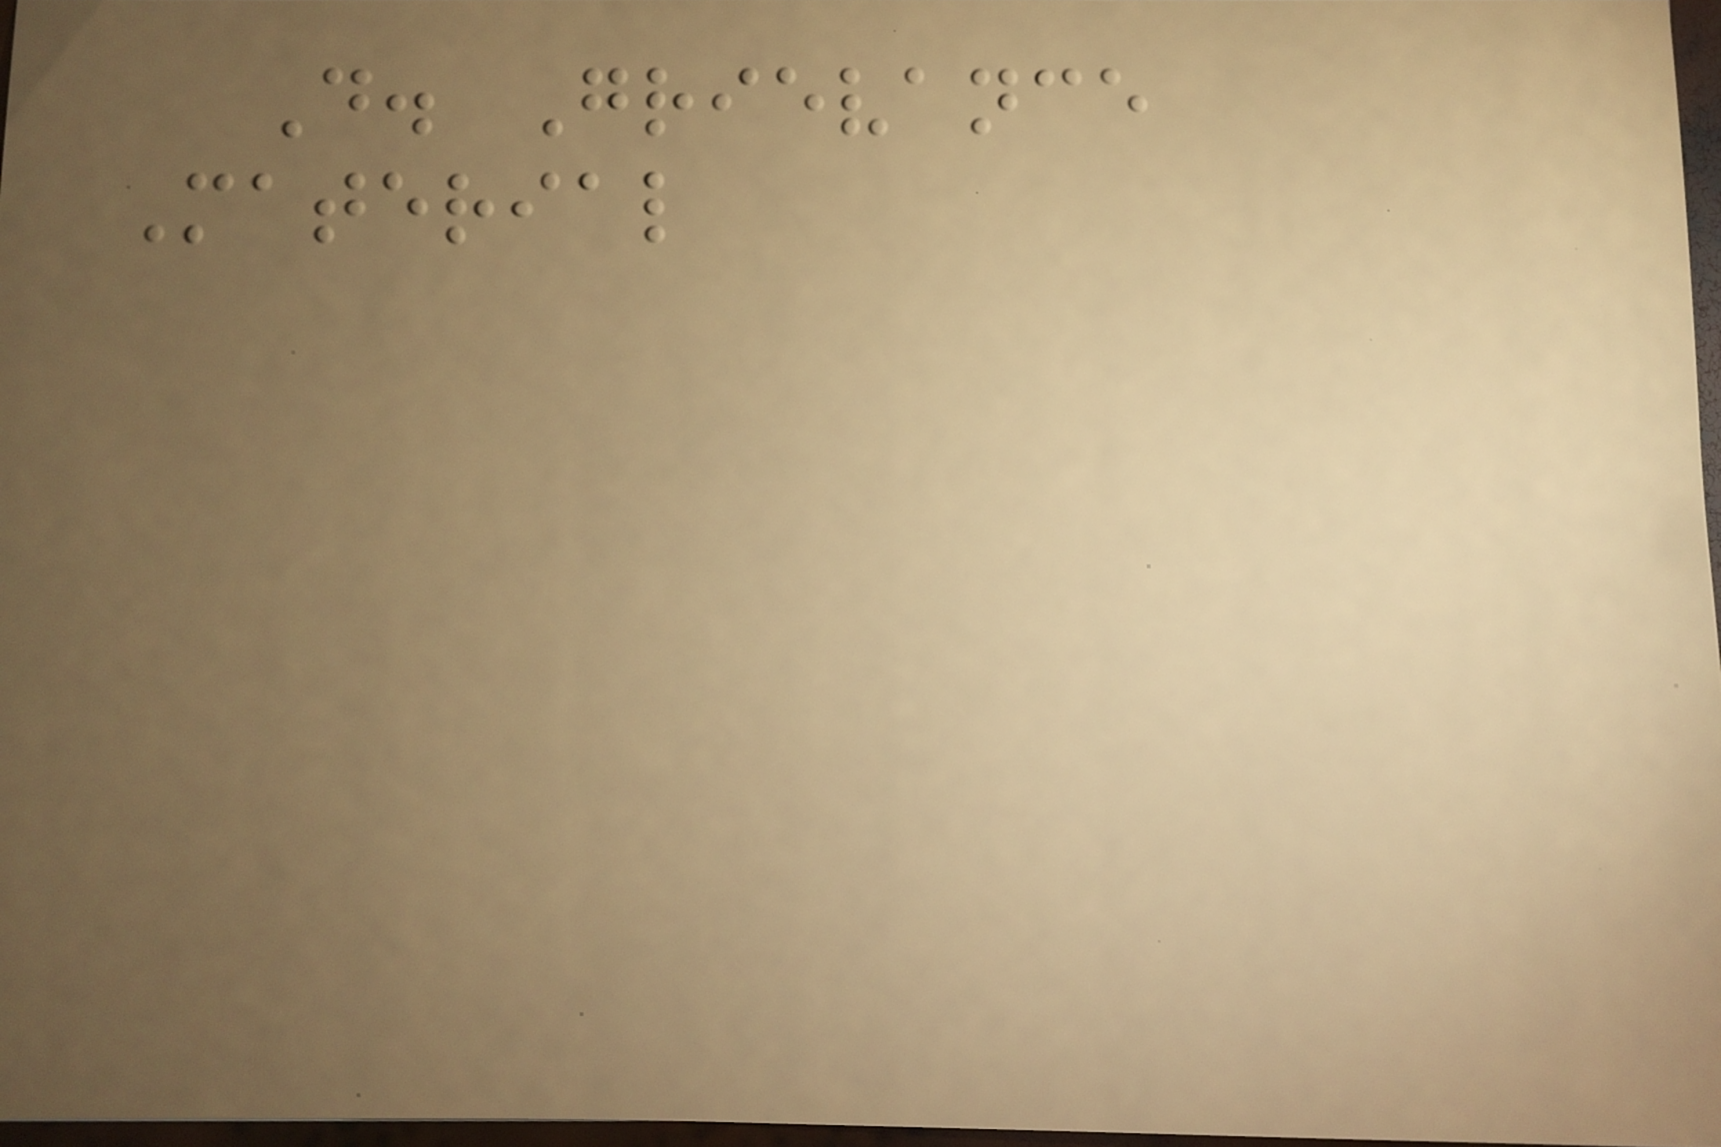D. Grievance
Material
